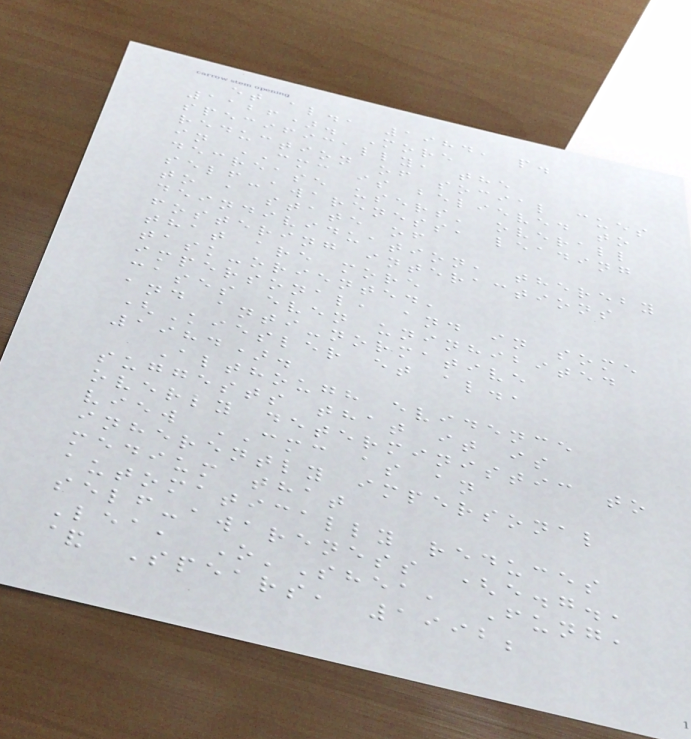et al., 1984, p.
1126). More
specifically, the
reduction of social cues
in CMC is believed to
decrease users' overall
self-awareness, leading
to a state of
deindividuation, thereby
fostering interactions
that are more
task-oriented,
impersonal, and in some
cases even uninhibited
and anti-normative
(Kiesler et al.,
1984).
Although evidence
suggests that it is
overly deterministic to
view CMC as an
inherently impersonal
medium that
automatically reduces
self-awareness (e.g.,
Lea, O'Shea, Fung,
& Spears, 1992;
